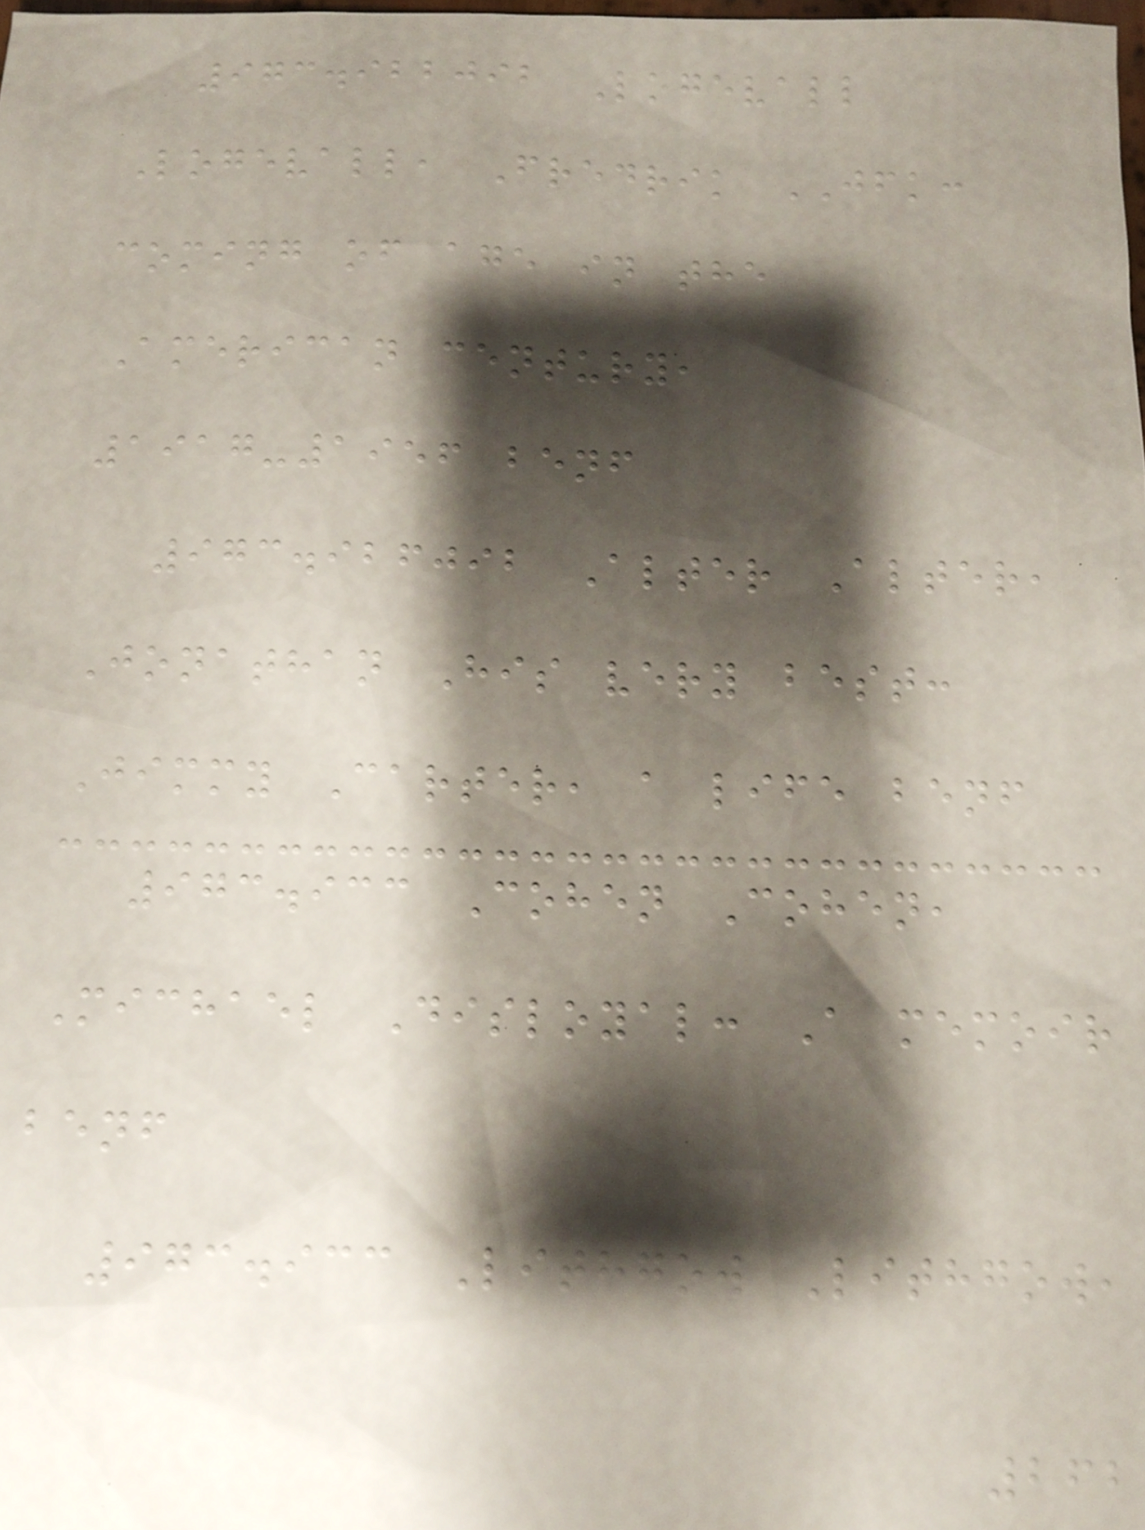973.922092 Logevall
Logevall, Fredrik JFK:
coming of age in the
American century,
1917-1956 benf
973.926092 Alter Alter,
Jonathan His very best:
Jimmy Carter, a life benf
973.933 Cohen Cohen,
Michael Disloyal: A memoir
benf
973.933 Lithgow Lithgow,
262
